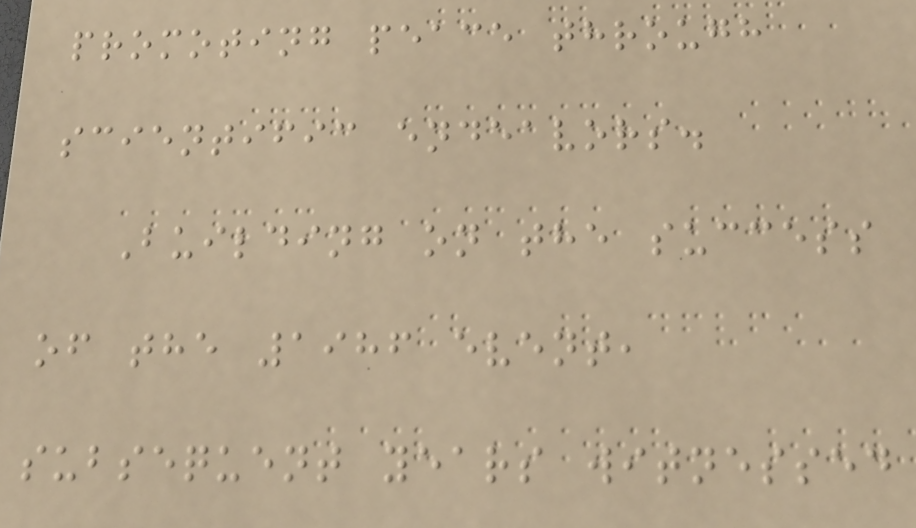promoting peace through
scientific endeavors.
Building on the success
of the 1986 event,
subsequent years witnessed
